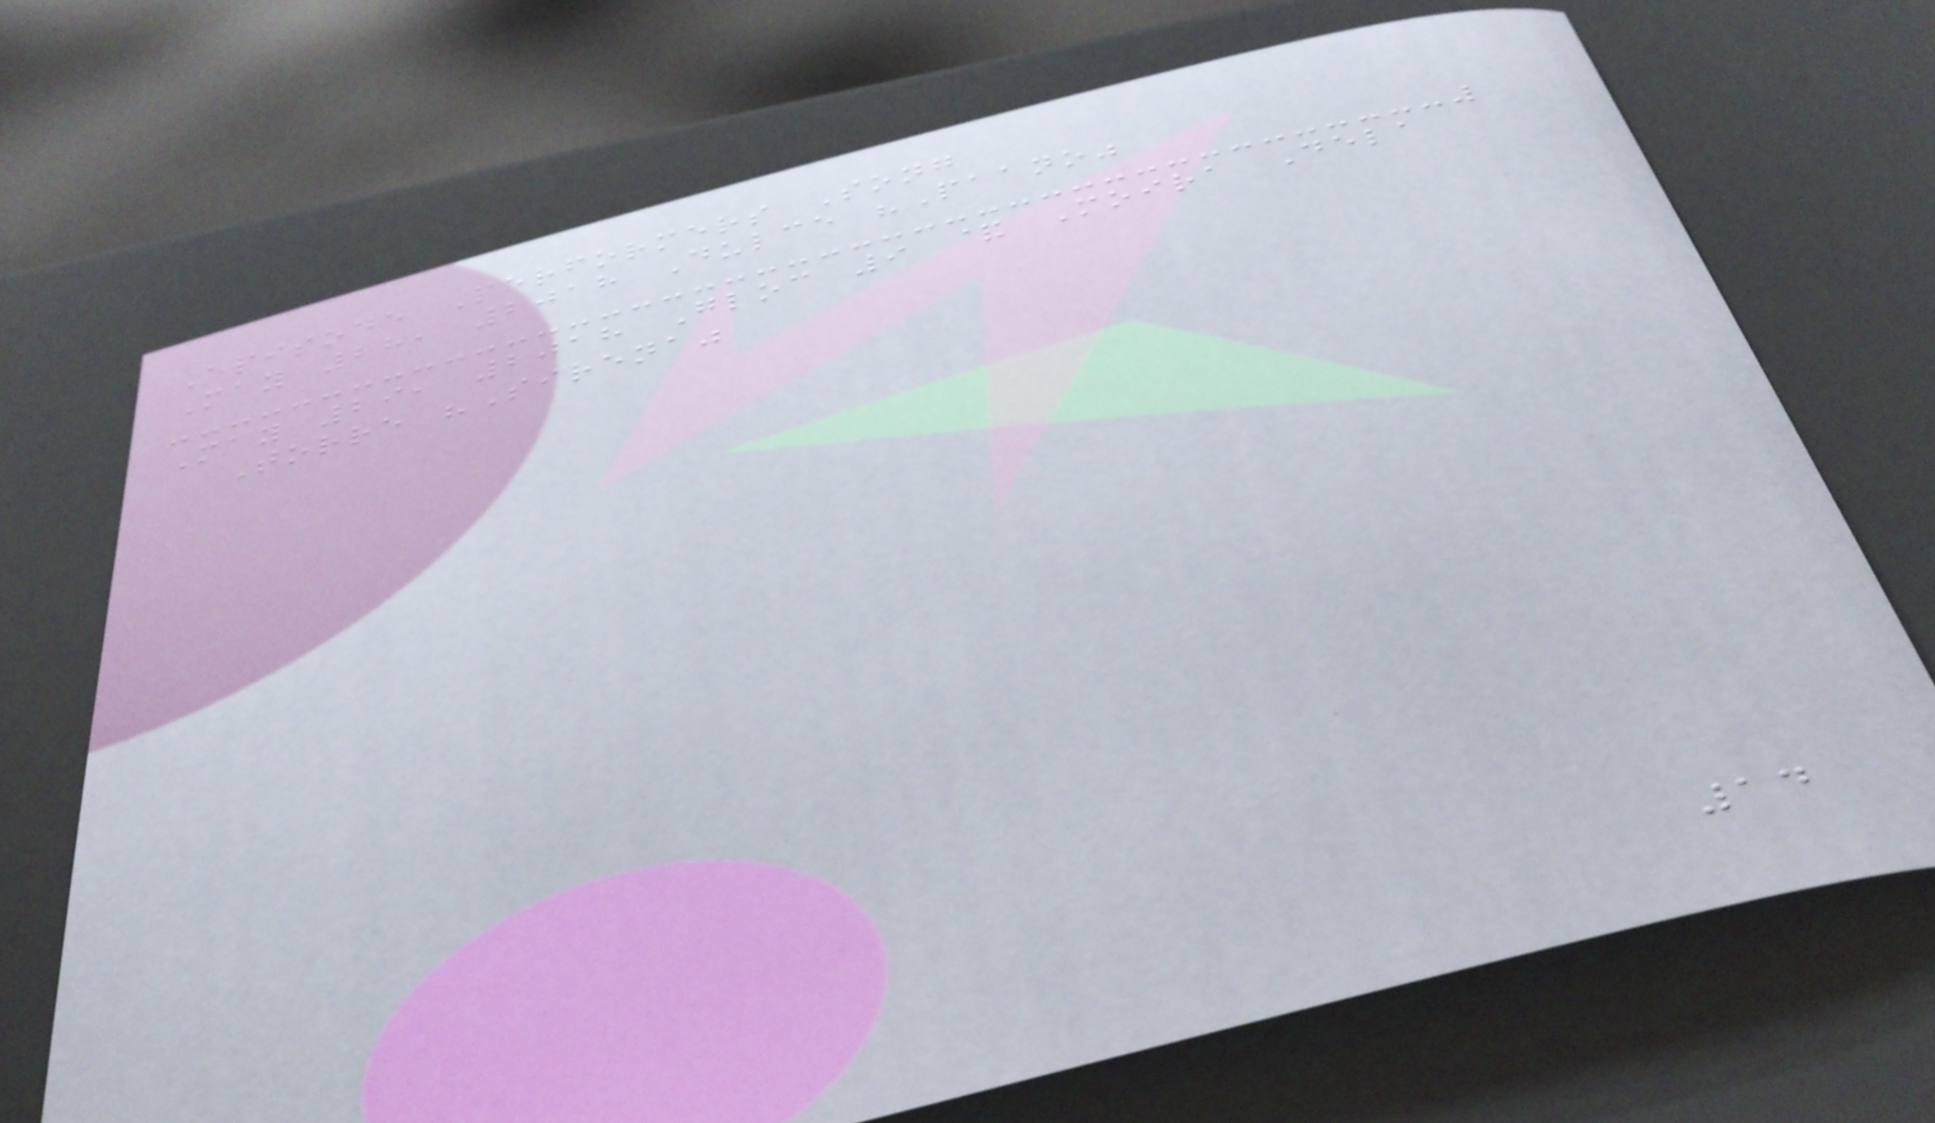Episode Performers Song
May 28, 2018 Dulce "Paano"
May 29, 2018 Gloc 9 & Moira Dela
Torre "Sirena"
14
